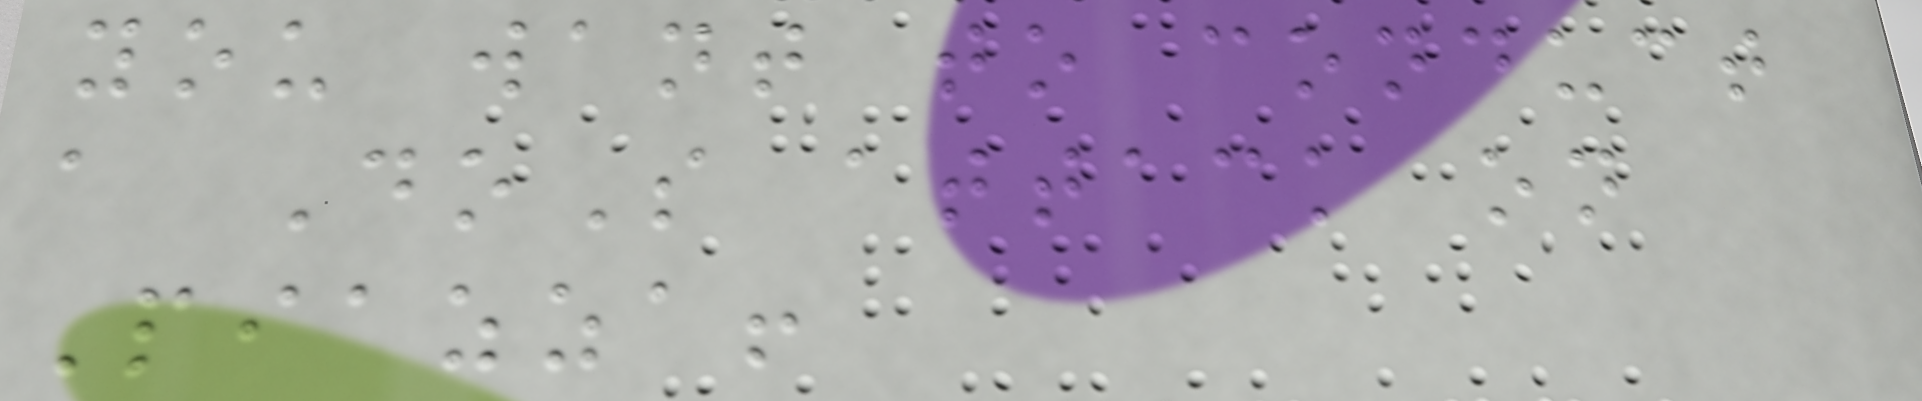you want to conduct
a DoS attack on
Piazza!
